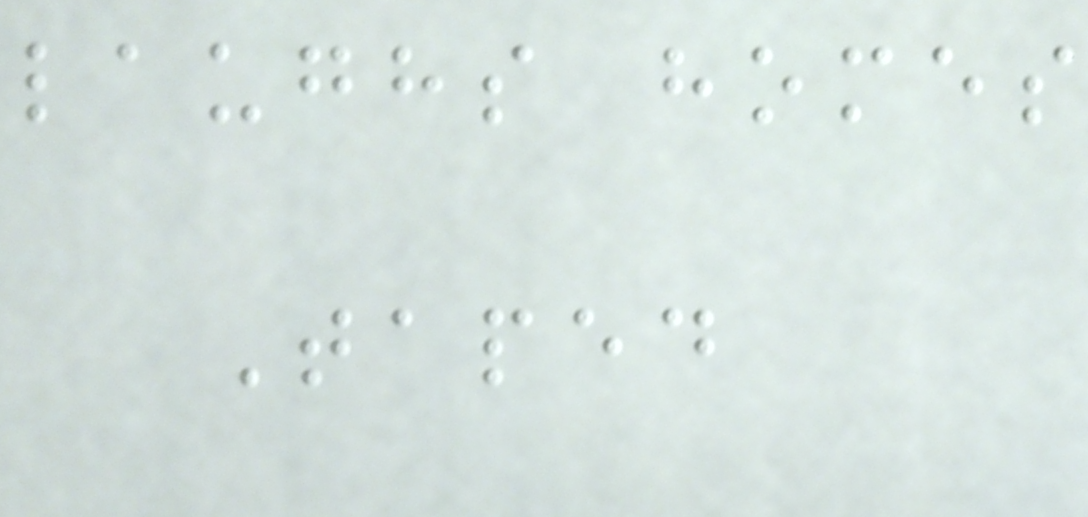laughs homes
Taped
